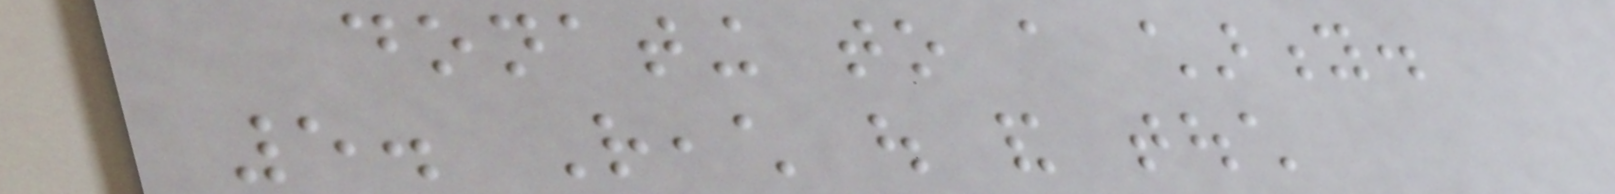donating to a charity.
5. Reach out and touch
